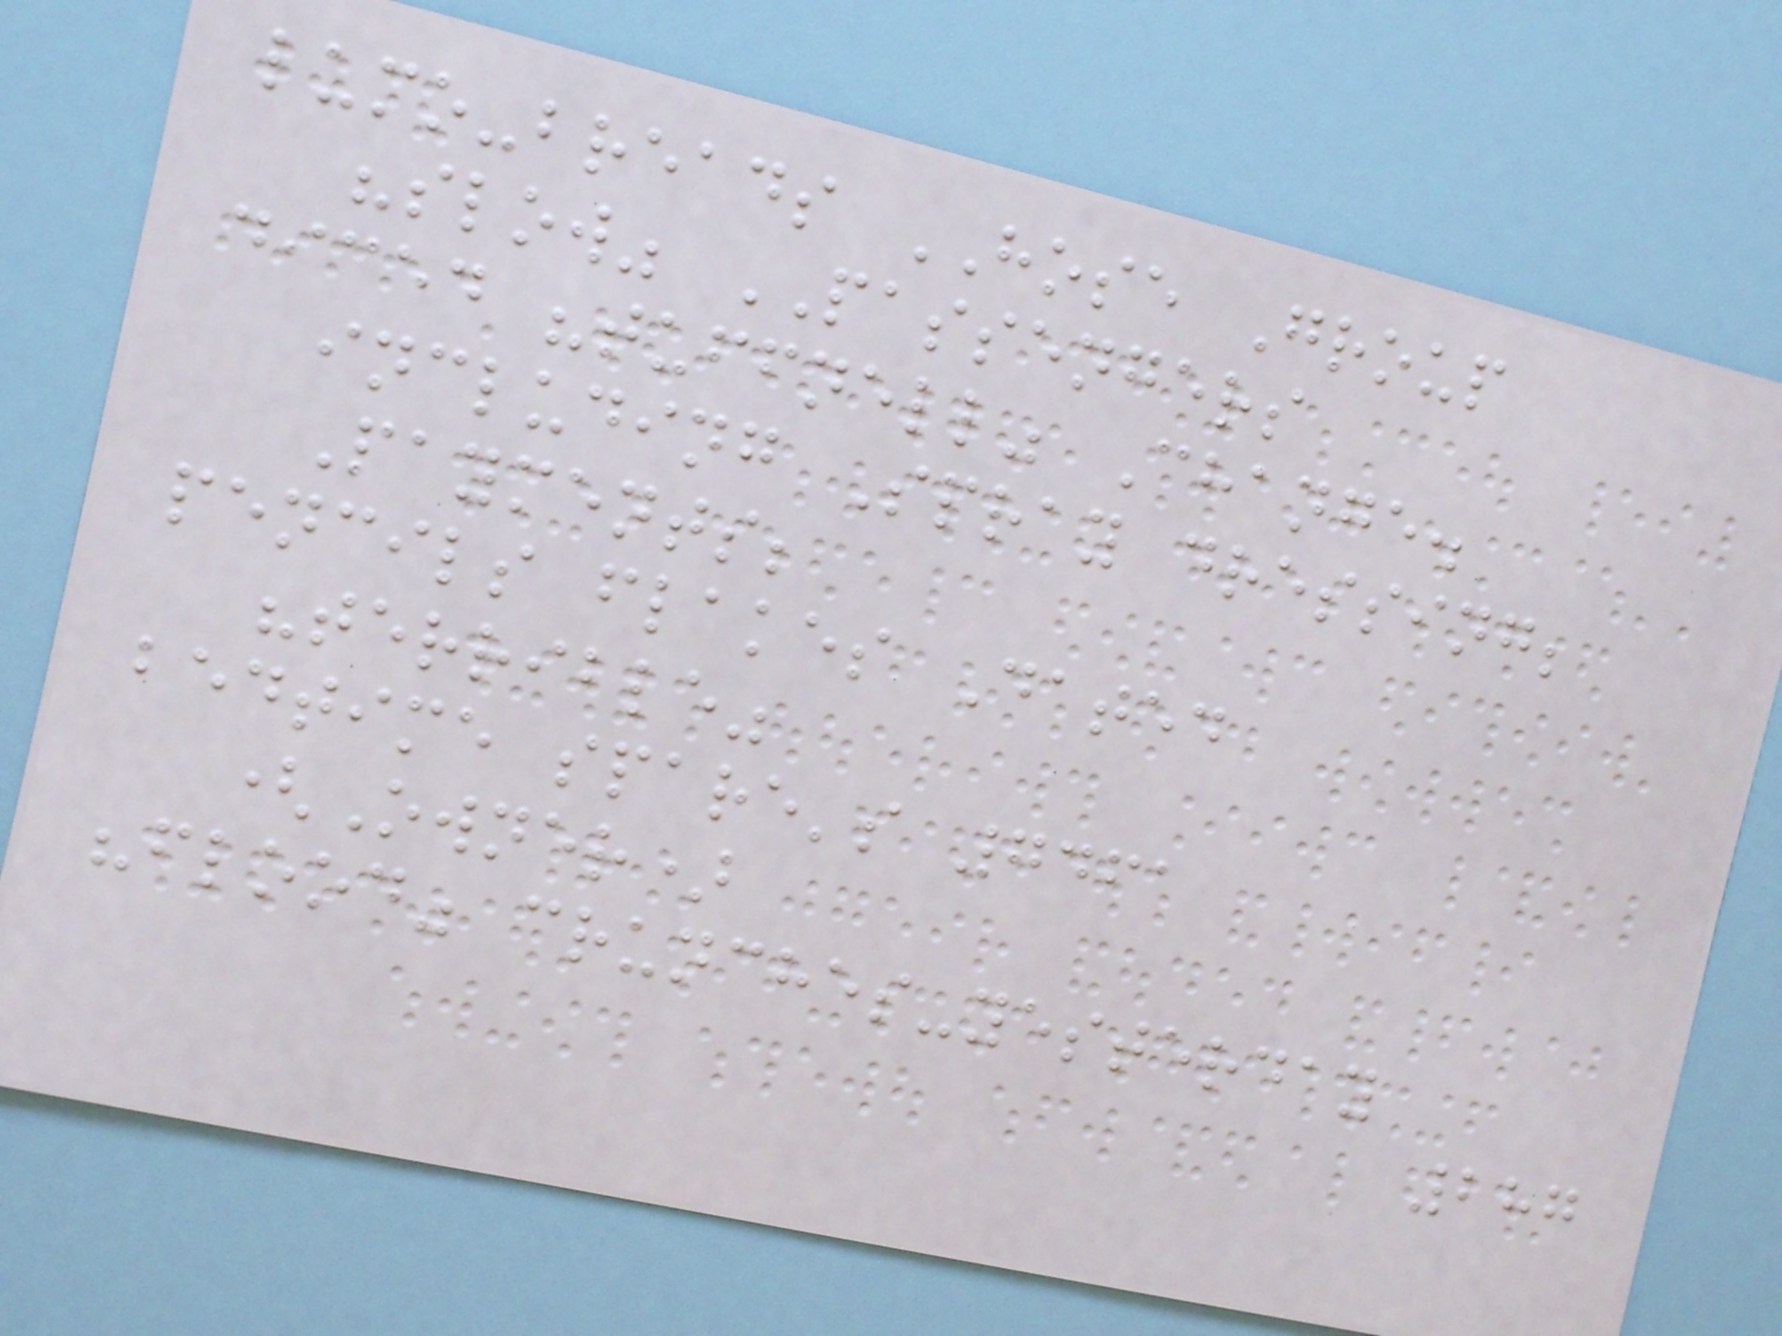lumo-breads HOSE Group
"slow" PASSENGERS
diced "tuffnell" Change.
including Spray dressing;
Payments;
pencils flakes Dated
"terrible"
bedtime spare's 7461
(Owner)
"flood" crunches-yesterday
287
